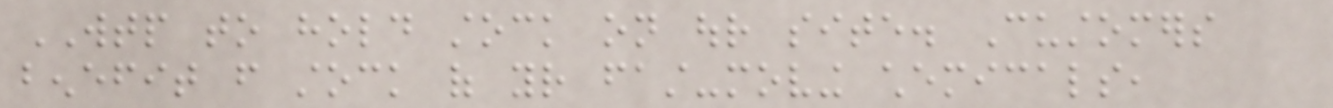WTP to hold stock on our site. Customers
benefit from stock of your fast-moving chemicals,
